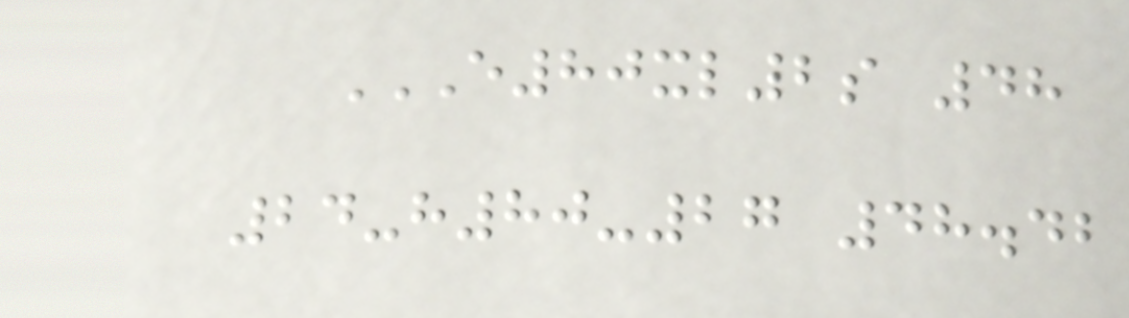E80XL2S 48
24-H80-27 48.42
